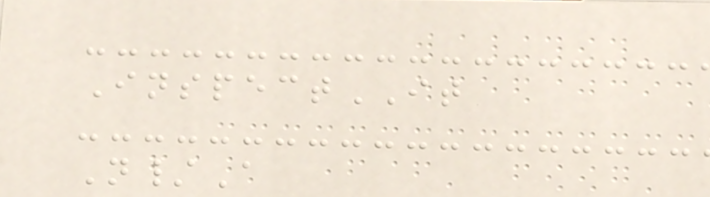InspectIT
N/A
